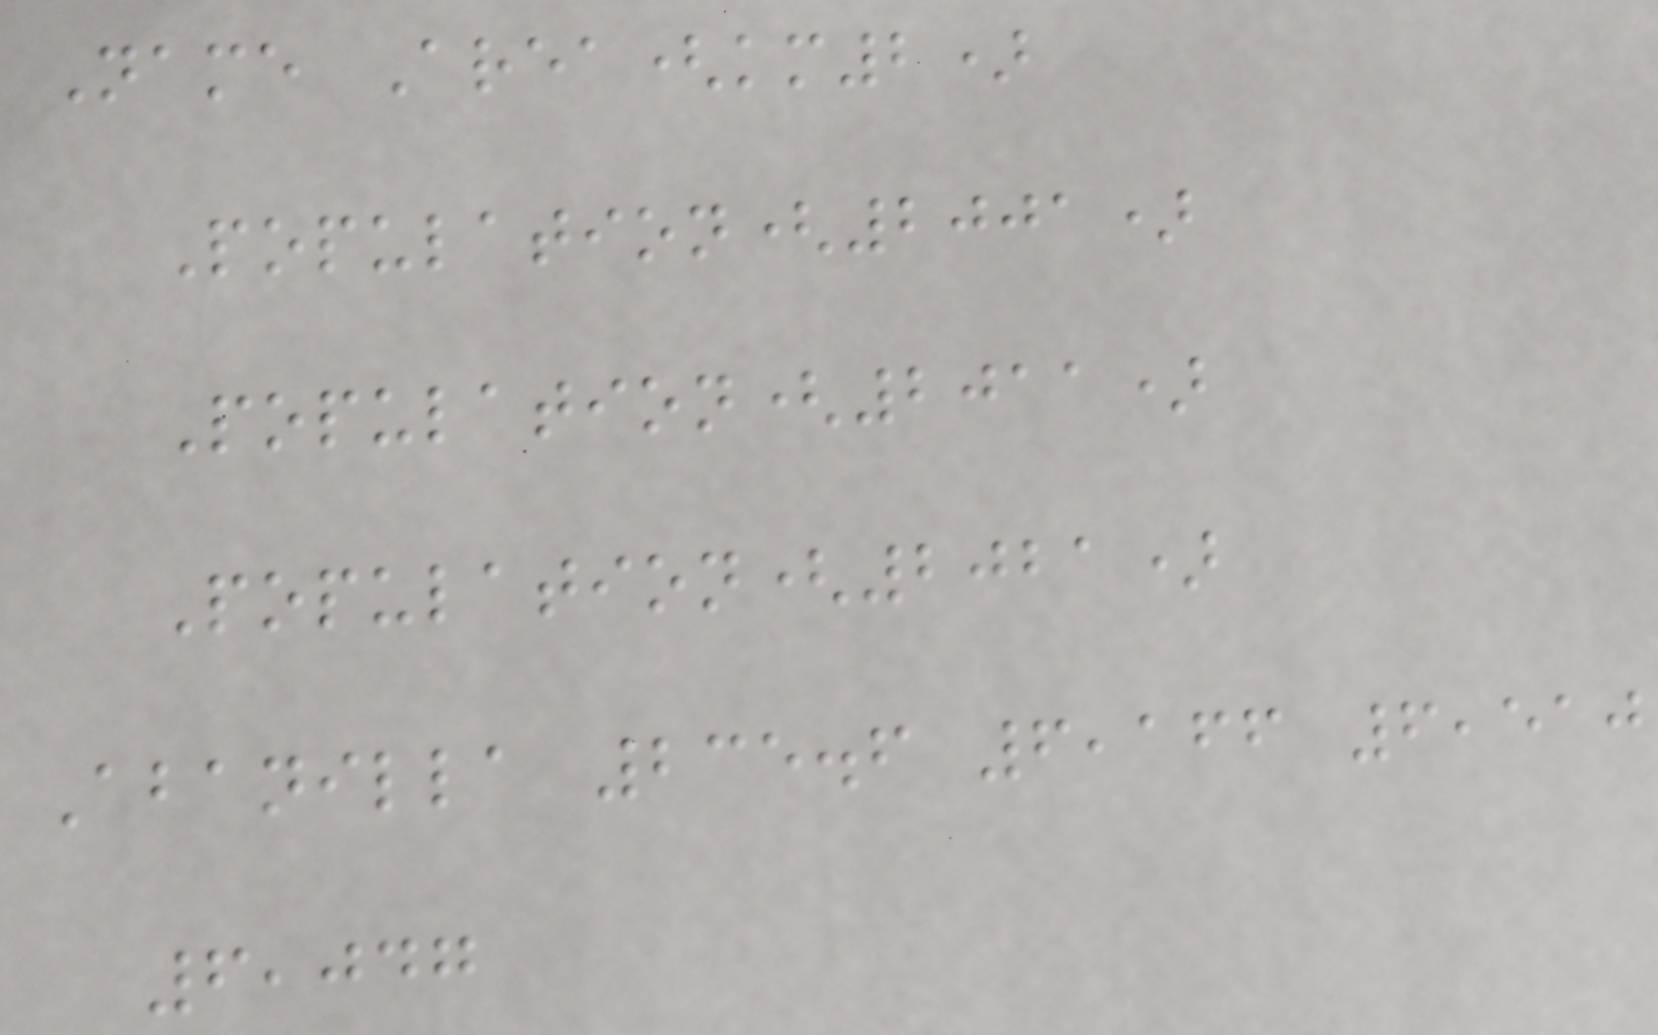Name Area(km2)
Population(2001)
Population(2011)
Population(2021)
Abanilla 235.6 6,166 6,510
6,047
